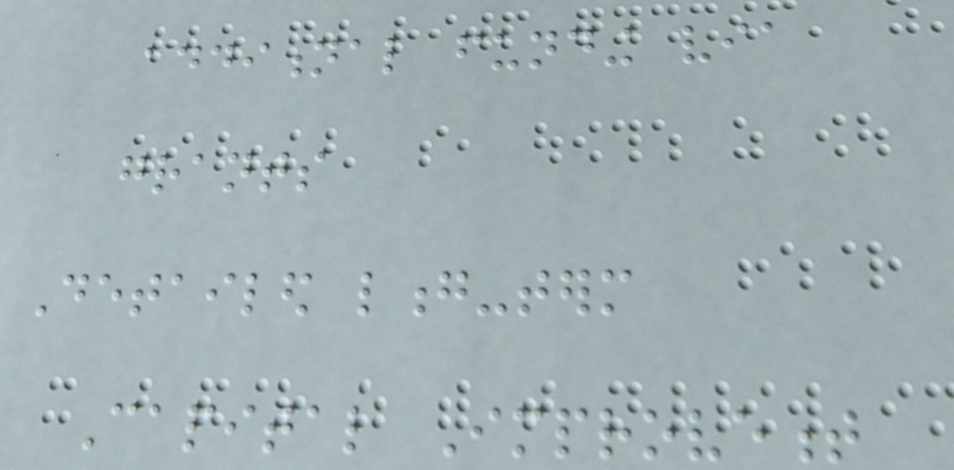additional funding via
grants
Detailed long-term
Capital Improvement
